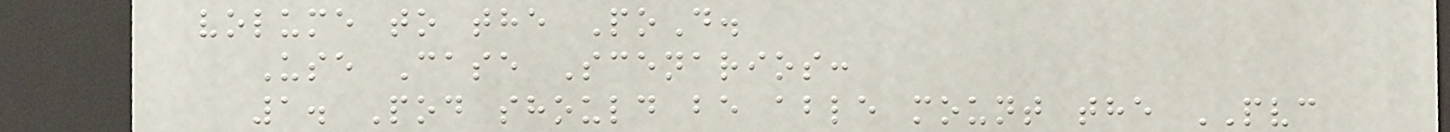volume to the PoD.
Use Case Scenarios:
1. Pod should be able mount the PVC
